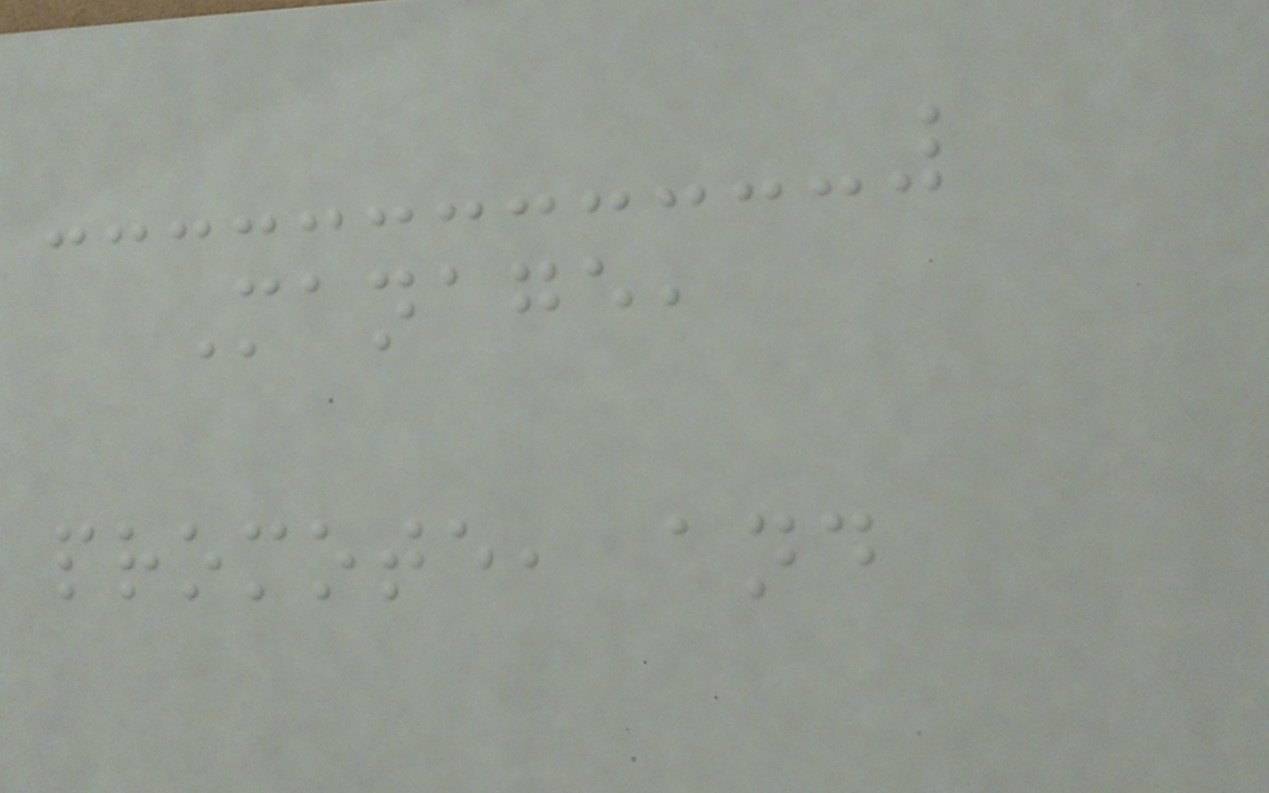Manage,
promote, and
